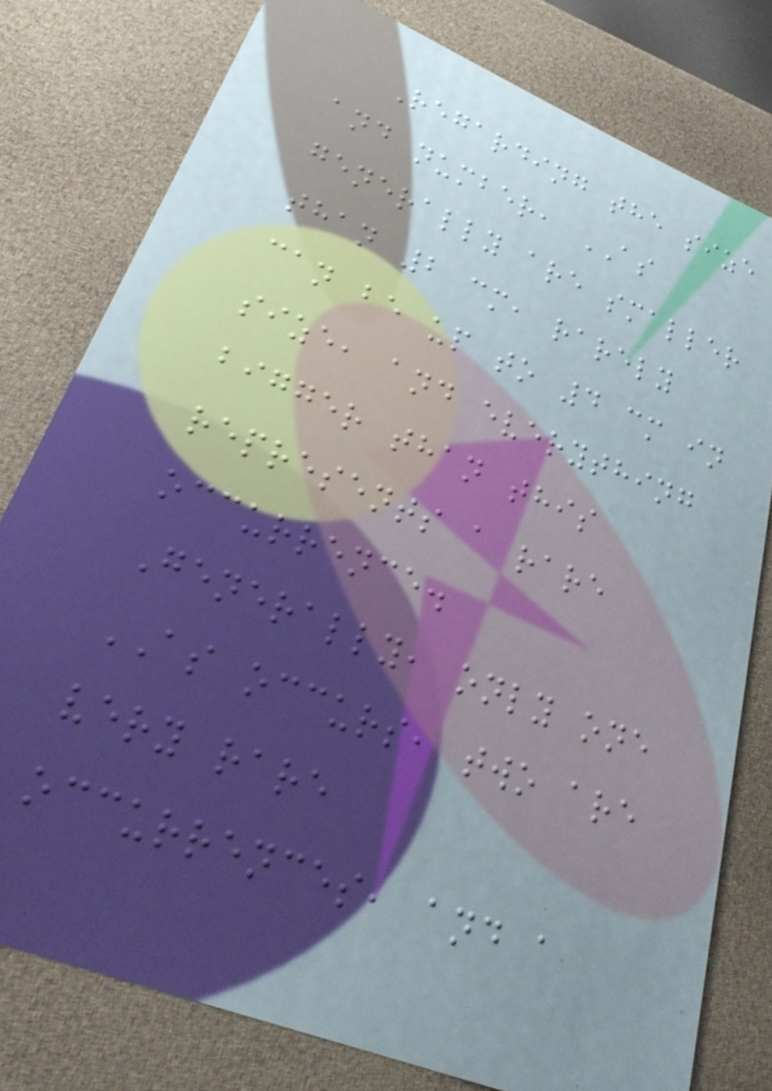Regarding the size
and number, AS
generally are smaller
than 2 cm, rarely
can be up to 4 cm in
size, and everything
bigger than this
represents a rare
occurrence.
Generally, only one
AS occurs, two are
very rare
occurrences, and a
